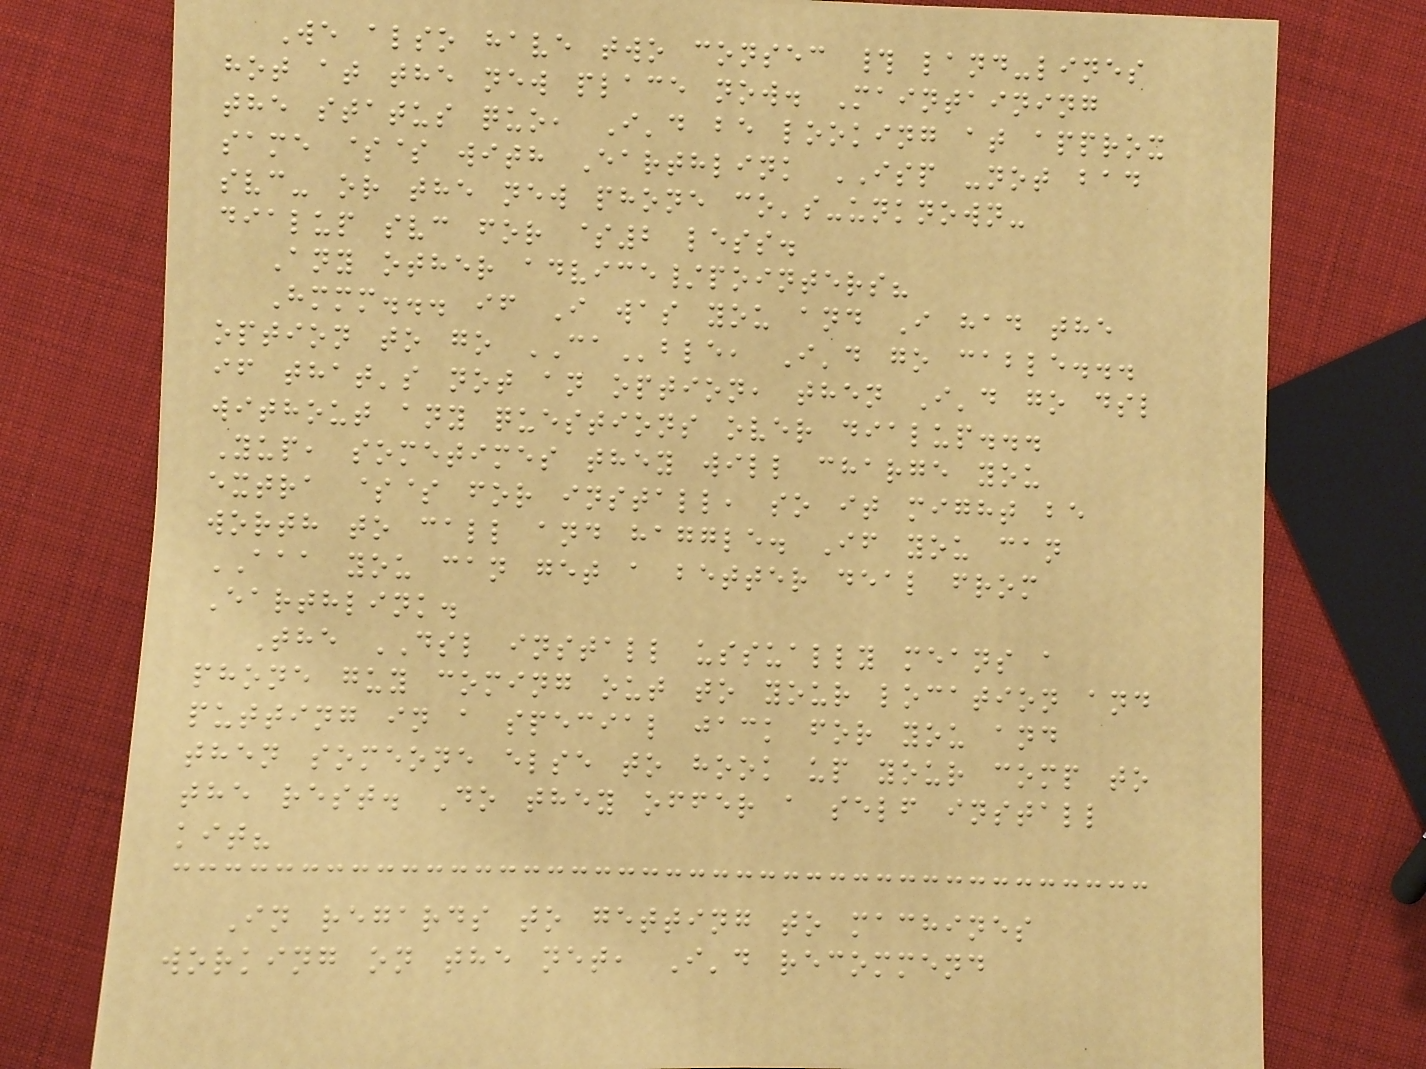We also have two consec # land-lines
hot at the new place now. Maintaining
the status quo, I'd be looking at approx
same $$ with Earthlink ISP -not bad
svc- or the new phone co's-unknown-
dialup svc for $2 less.
Any other advice/pointers?
Hmmm... if I was you and I had the
option to go CAble, I'd go cable...
if that's not an option, then I'd go dsl
without any questions over dialup...
Yup, sometimes they will charge you
extra $$ for install, so it might be
worth to call and haggle. If you can
AAA you can get a better deal from
Earthlink.
The DSL install ussually means a
phone guy coming out to your location and
putting in a special jack for you and
then someone else to hook up your comp to
the rest. Do they offer a self install
kit?
In regards to getting to machines
working on the net, I'd recommend
